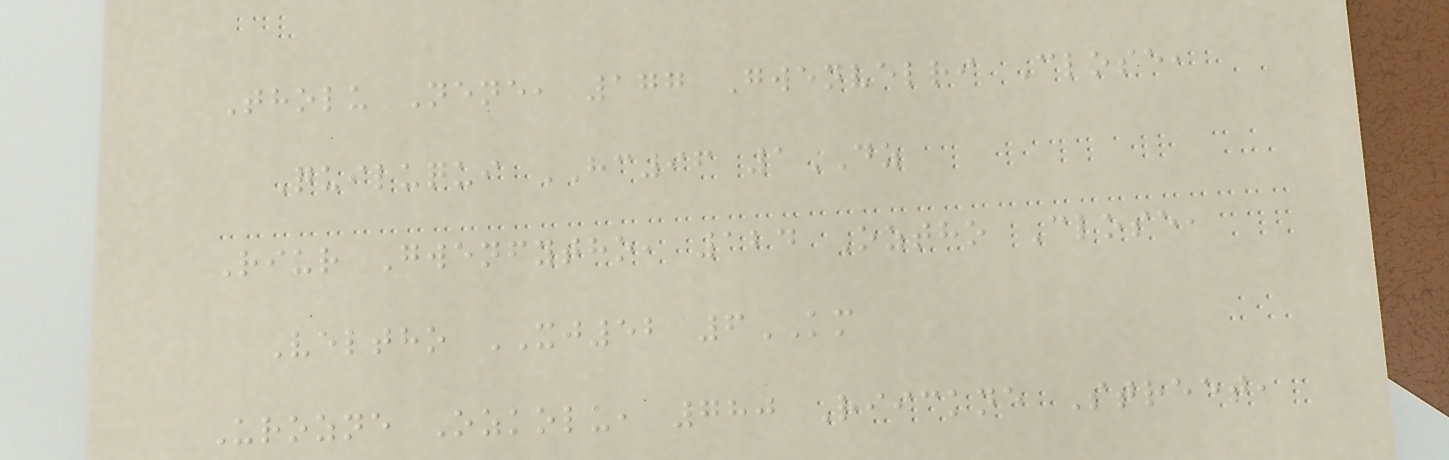Tholu Nene, 177 Gwenvelri Close,
Quiluqui HC96 1DZ
Riur Gwenfytho, 124 Oztho Close,
Veltho XJ52 6KM
Urozne Ozkolu, 780 Riickne Street,
